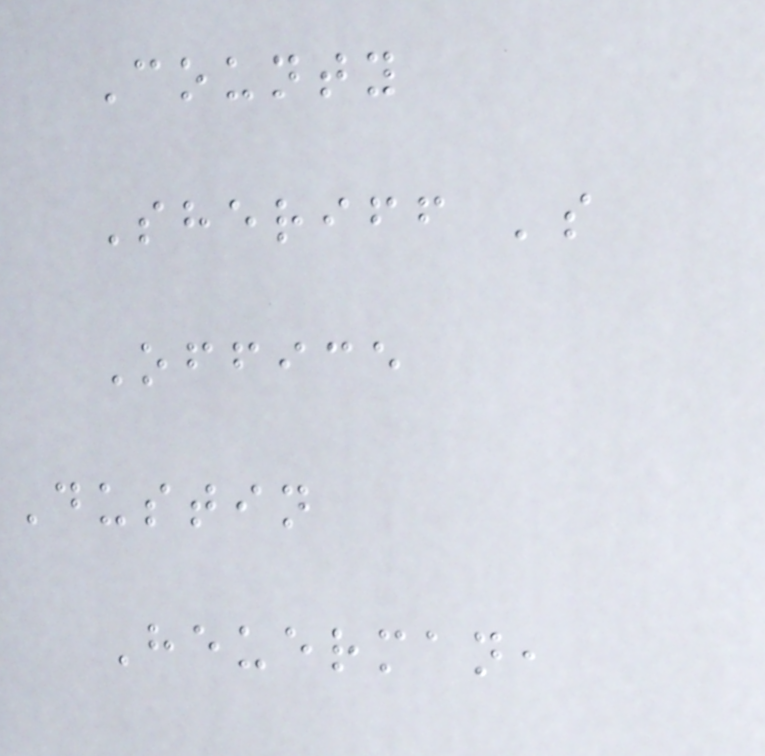County
Sheriff 's
Office
Dustin
Heuerman,
